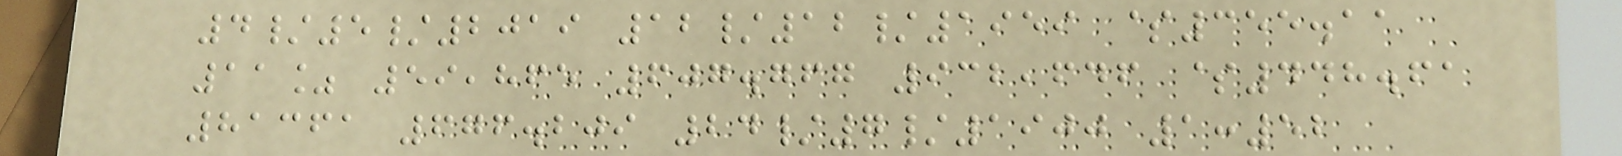4/5/2019 12/12/1959 $355.11
11% 59,865 607.767 932,646 $448.61
81361 676.209 24/7/1900 1:52
